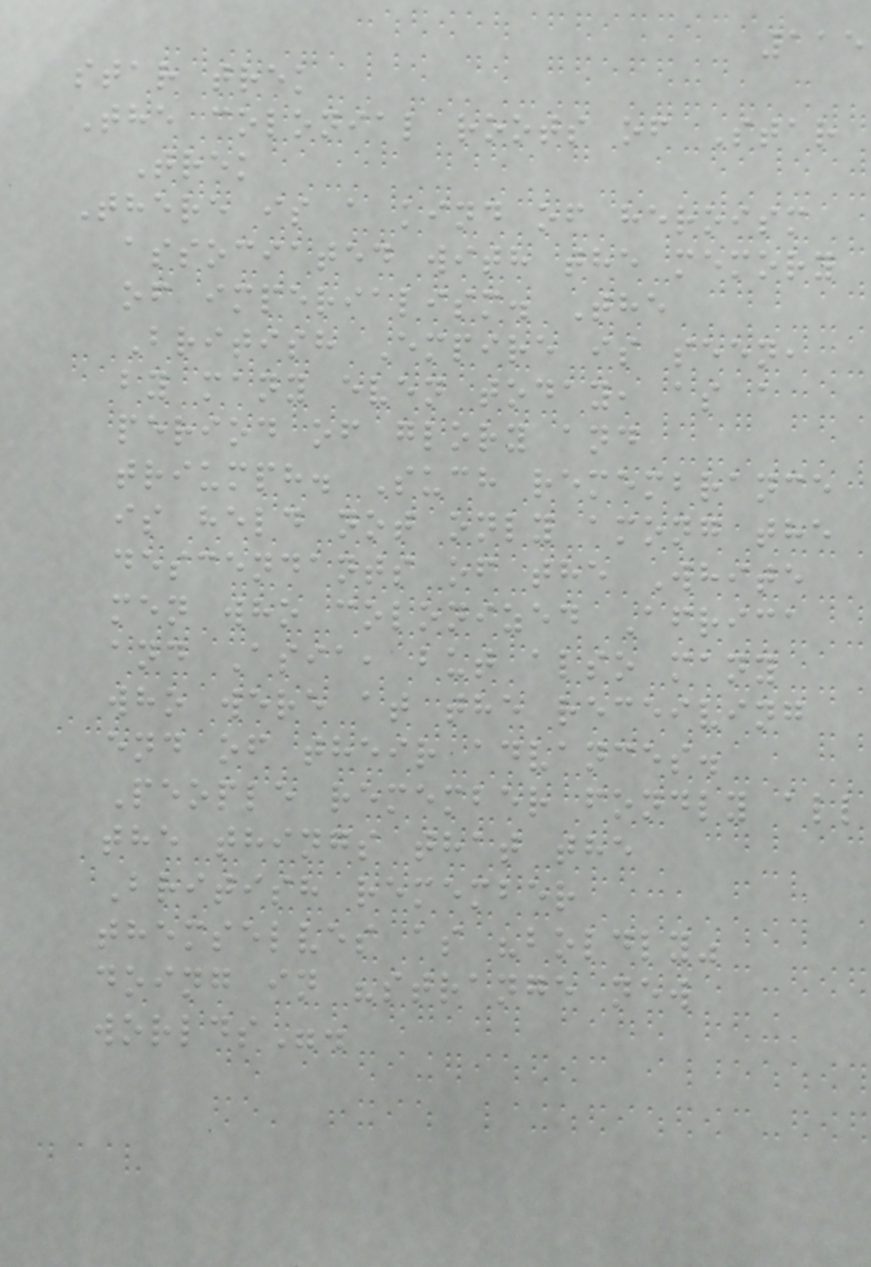115
star trek
The colonial roots of Star
Trek
There is a kind of heroism
associated with the memory
of imperialism. The
British Empire is seen,
by many even today, as a
period of glory and
triumph. Such remembrance
is held not only among the
descendants of the White
men who colonized Africa
and Asia, but also many
who were at the receiving
end of their advances.
People remember fondly all
the things that the
British remember
themselves as "boldly"
doing in "strange new
worlds".
